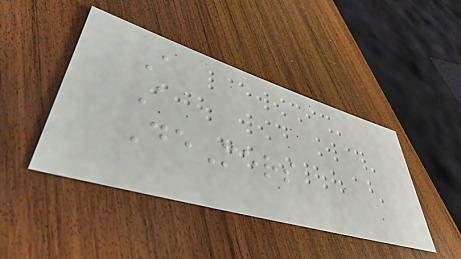A
A
DeMers
